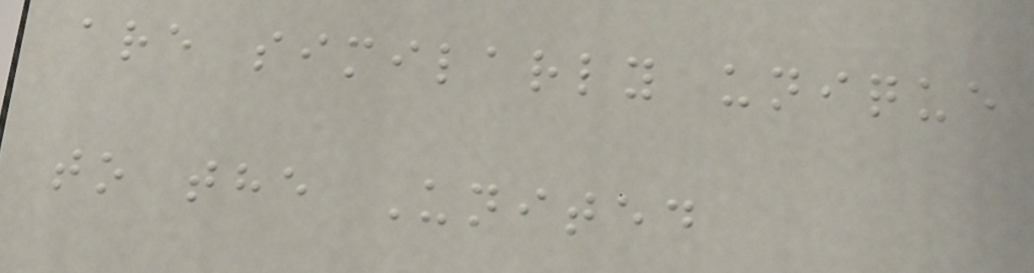are similarly unique
to the United
